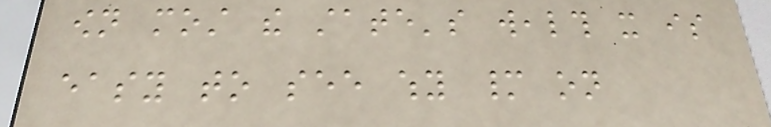own most the state's wealth it is
easy to see why many on
